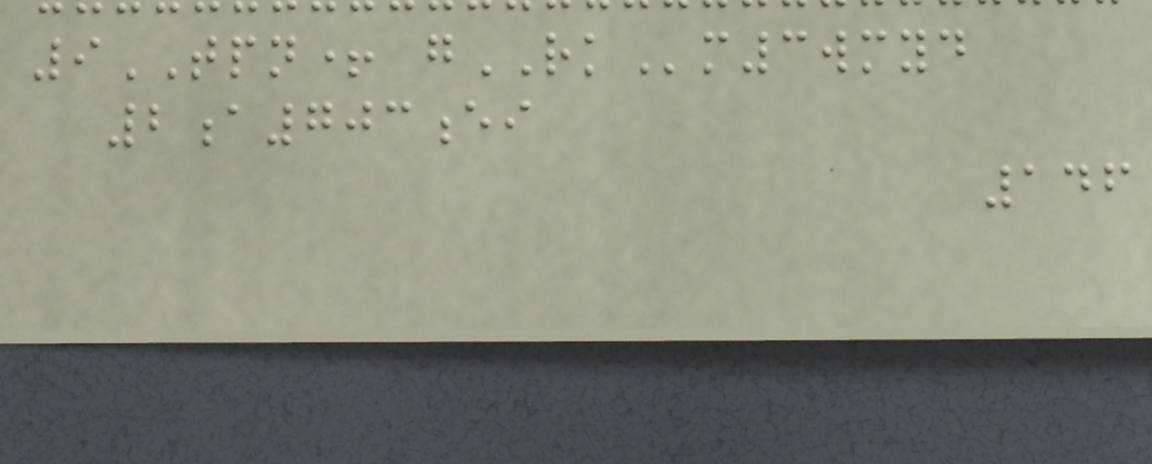9TPN+ gRKm3wmyd
2a703ei
146
